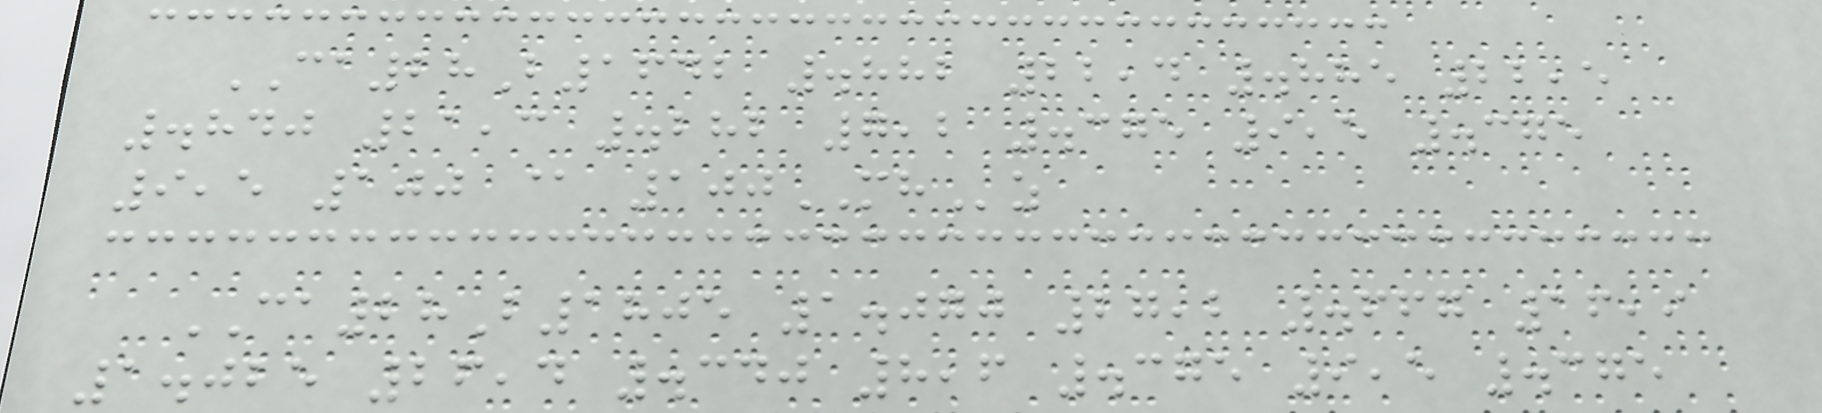CA28B1642 .882 22,4 .885 22,5
.840 21,3 .282 7,2 .375 9,5 .375
9,5 100 @ 100MHz
CA28B1805 1.070 27,2 .667 16,9
1.025 26,4 .340 8,6 .375 9,5 .375
